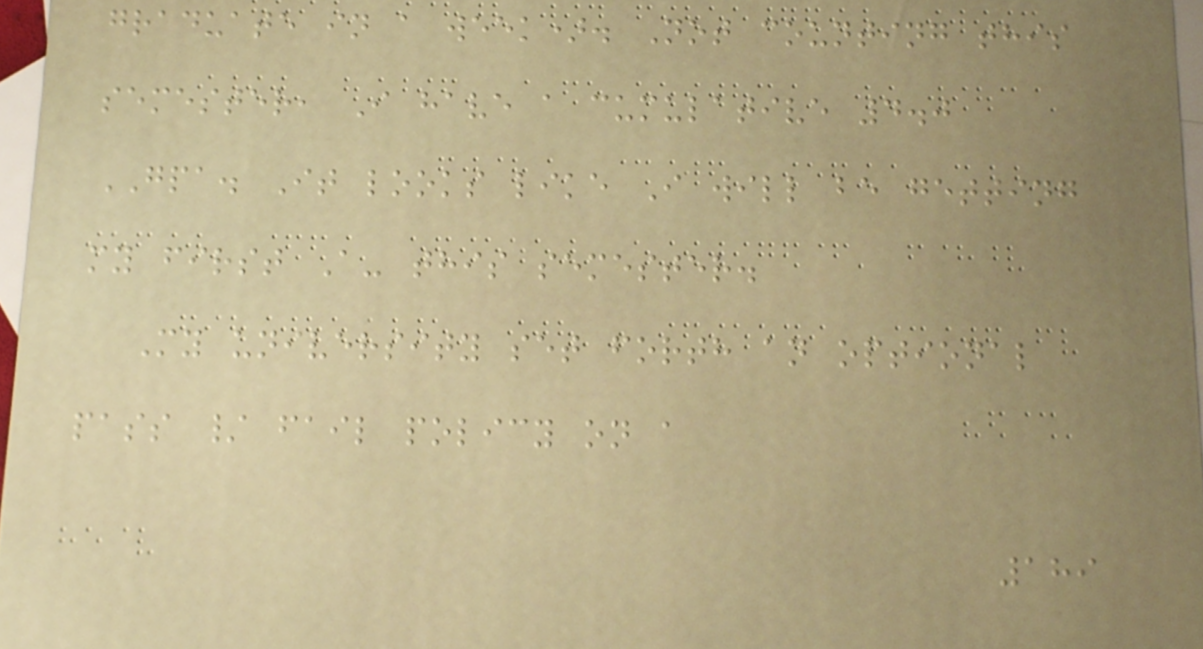graduate in a week). Not counting this
semester, I have a cumulative 4.0
GPA. It looks like I will be getting
my first A- this semester.
My university set forth an optional
pass / fail policy on a
189
